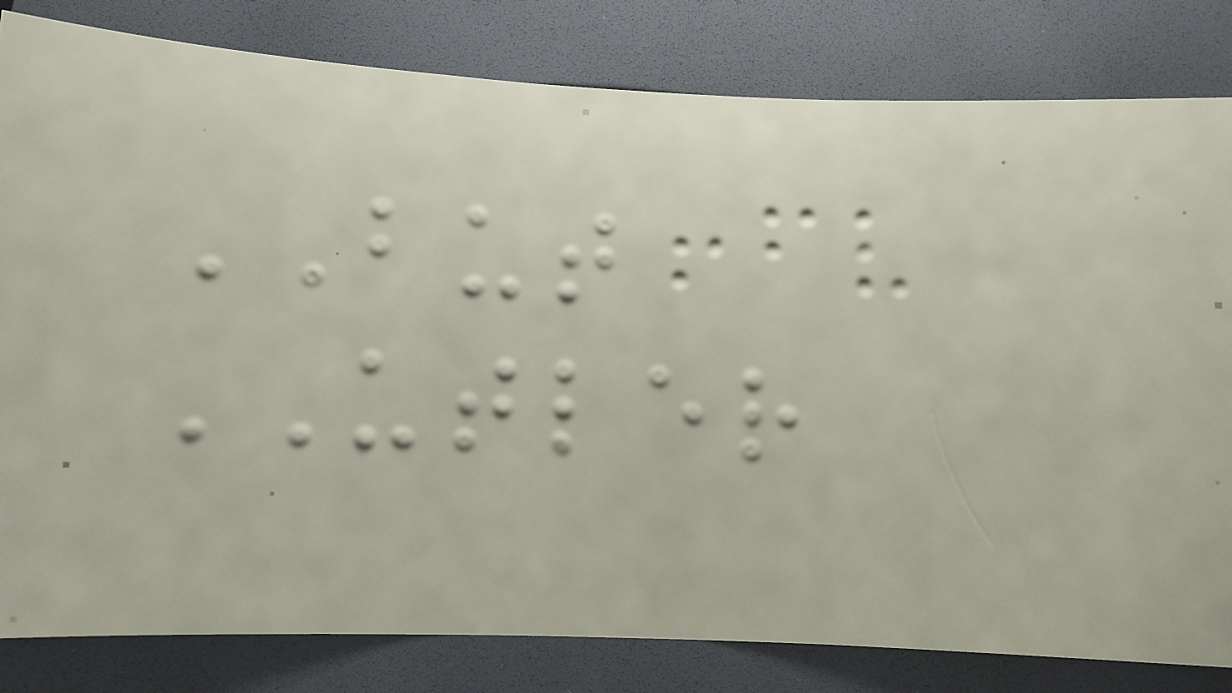BUT
UTLER
